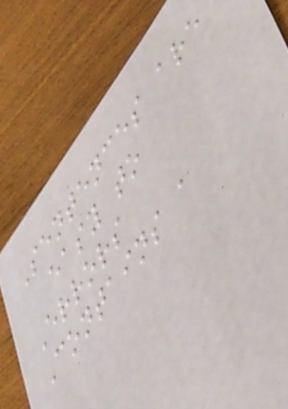Sentences are
easy to
Errors
Contains a
